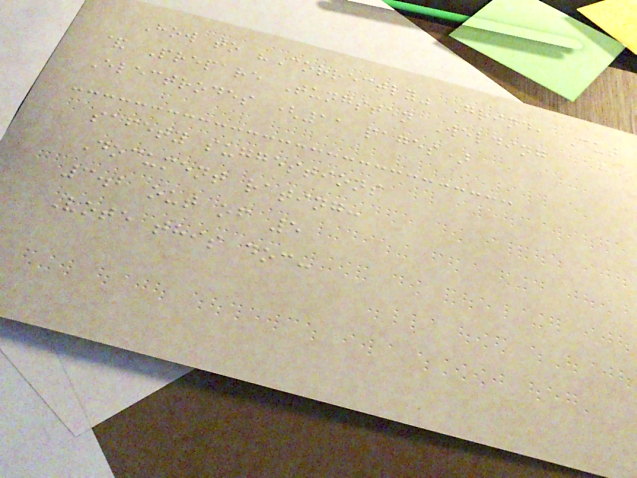How to "Correctly" Grind, Cut
& Prepare Tungsten Welding
Electrodes (11 pages)
safety suggestions
Document rating:
3.2 out of 5
Vote this doc:
